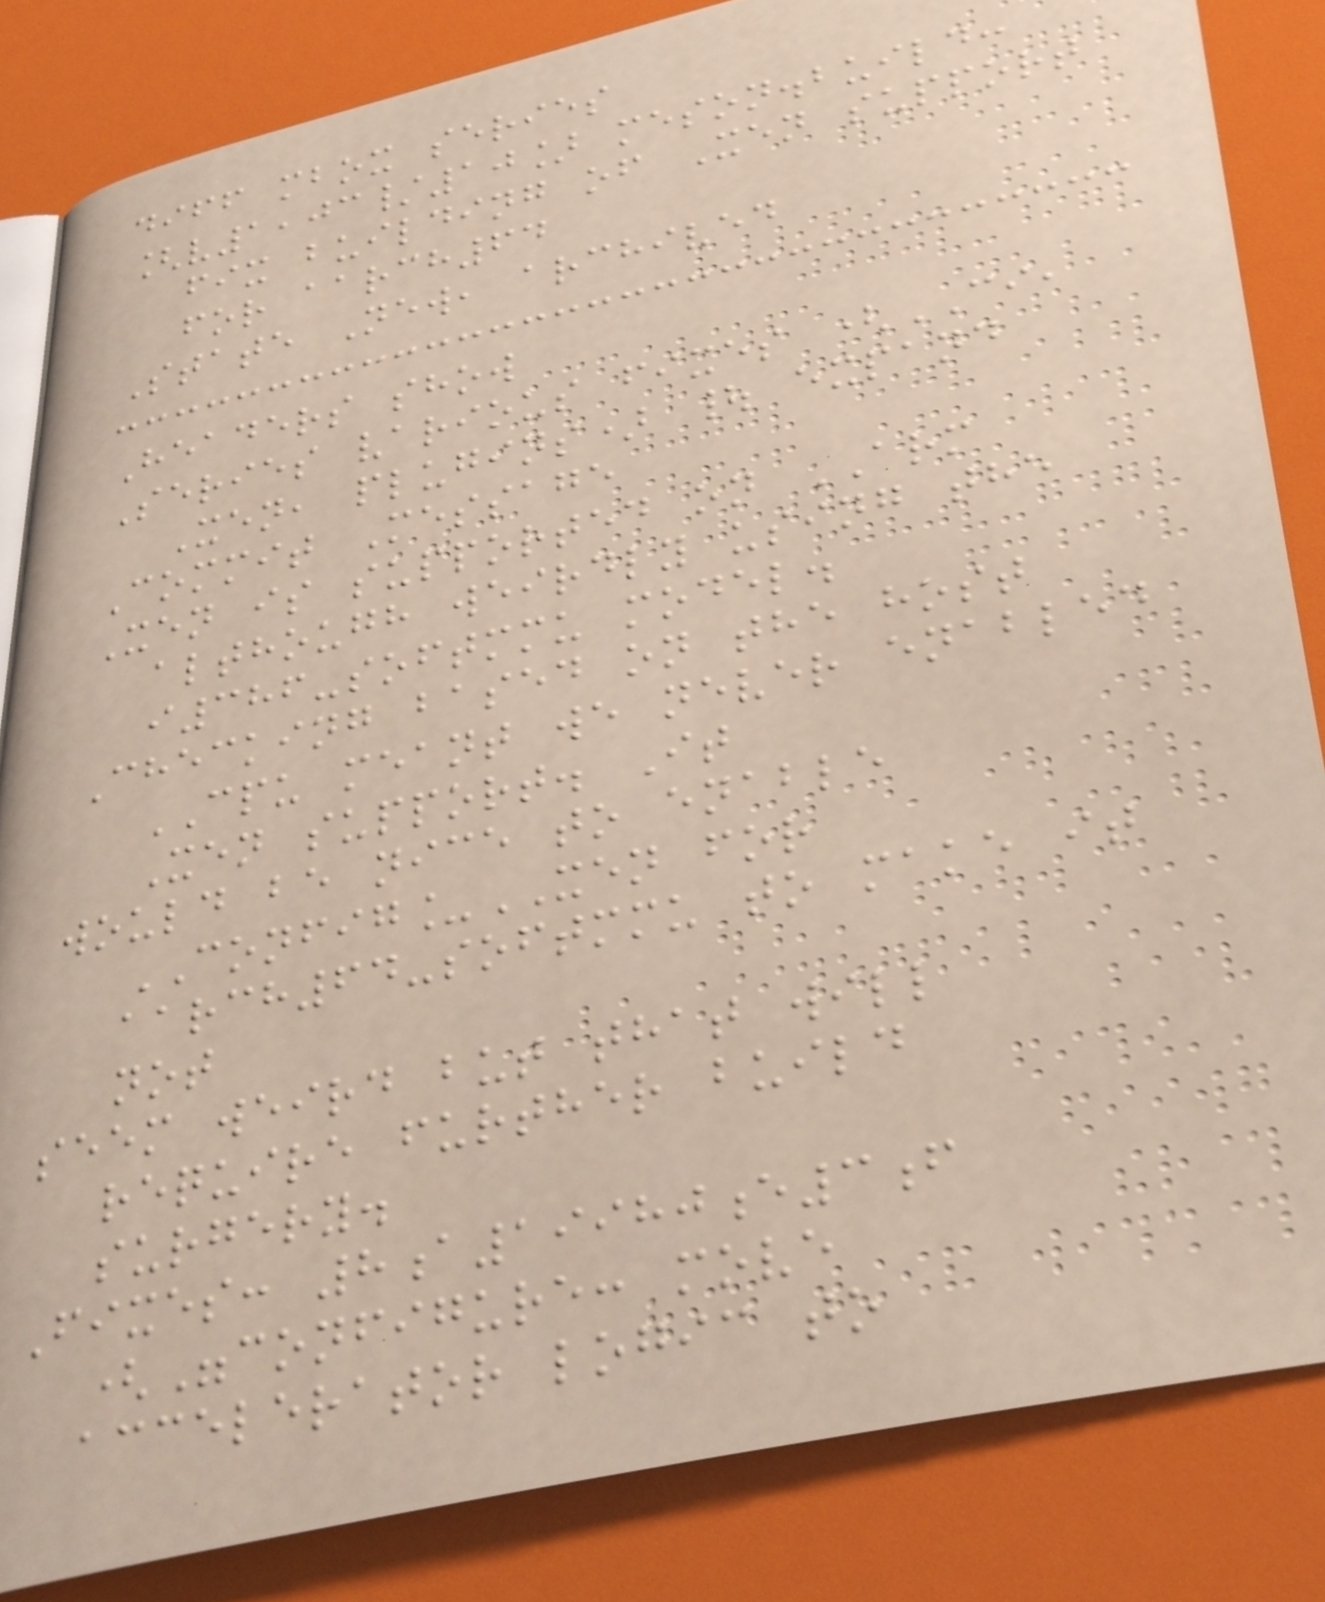diff mbox series
[v1,03/10] meson.build:
fix building of Xen support
for aarch64
State New, archived
Headers show
Series various fixes (CI,
Xen, plugins) | expand
Commit Message
Xen is supported on ARM
although weirdly using the
i386-softmmu model.
Checking based on the host
CPU meant we never enabled
Xen support. It
would be nice to enable
CONFIG_XEN for
aarch64-softmmu to make it
not
seem weird but that will
require further build
surgery.
Fixes: 8a19980e3f
("configure: move
accelerator logic to
